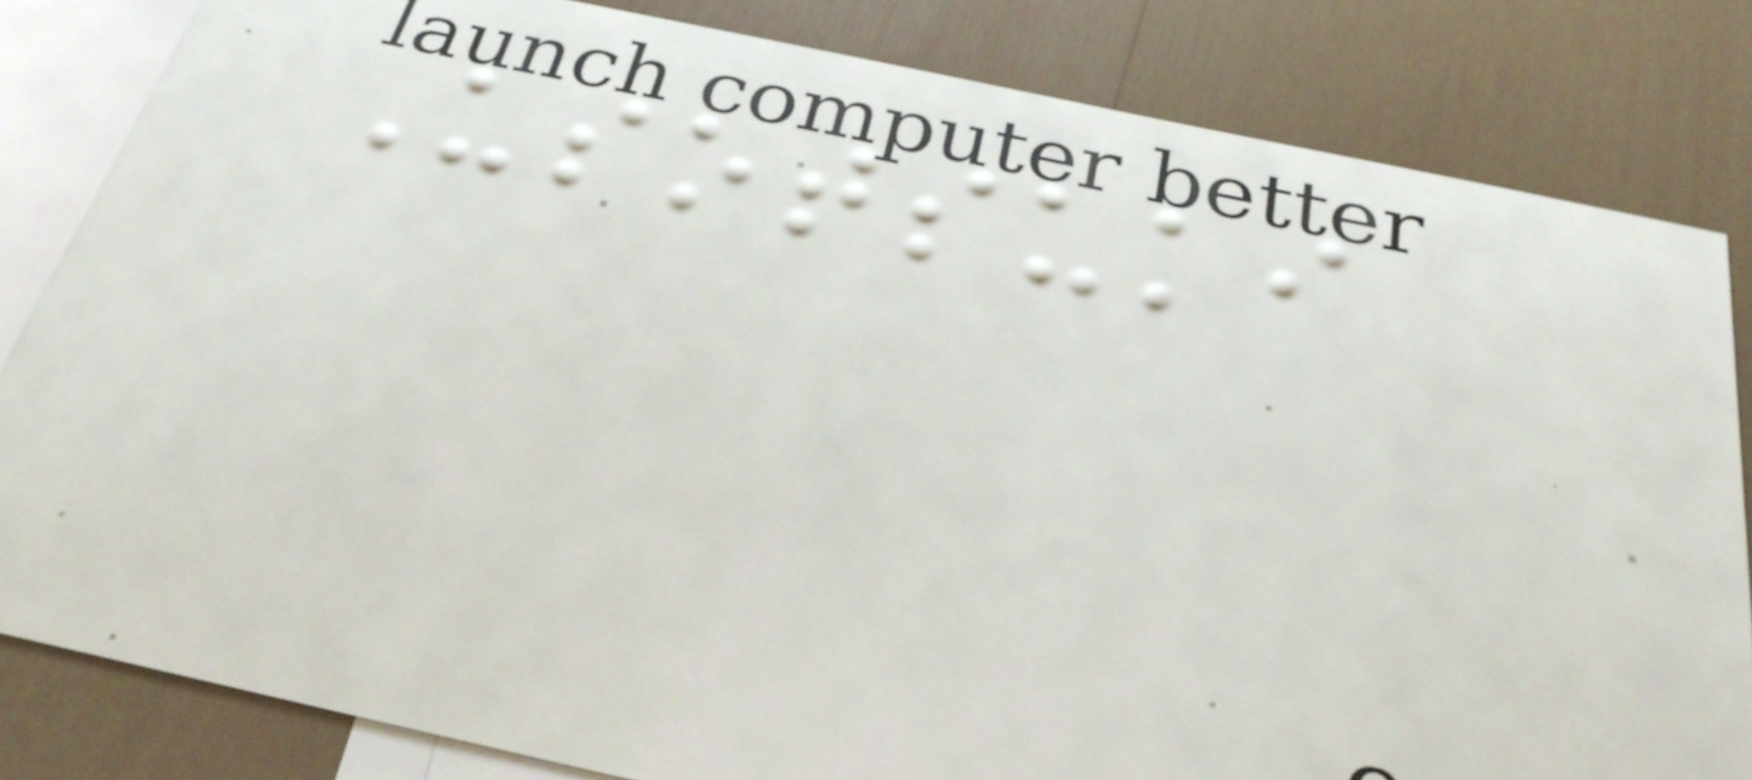Usotsuki
